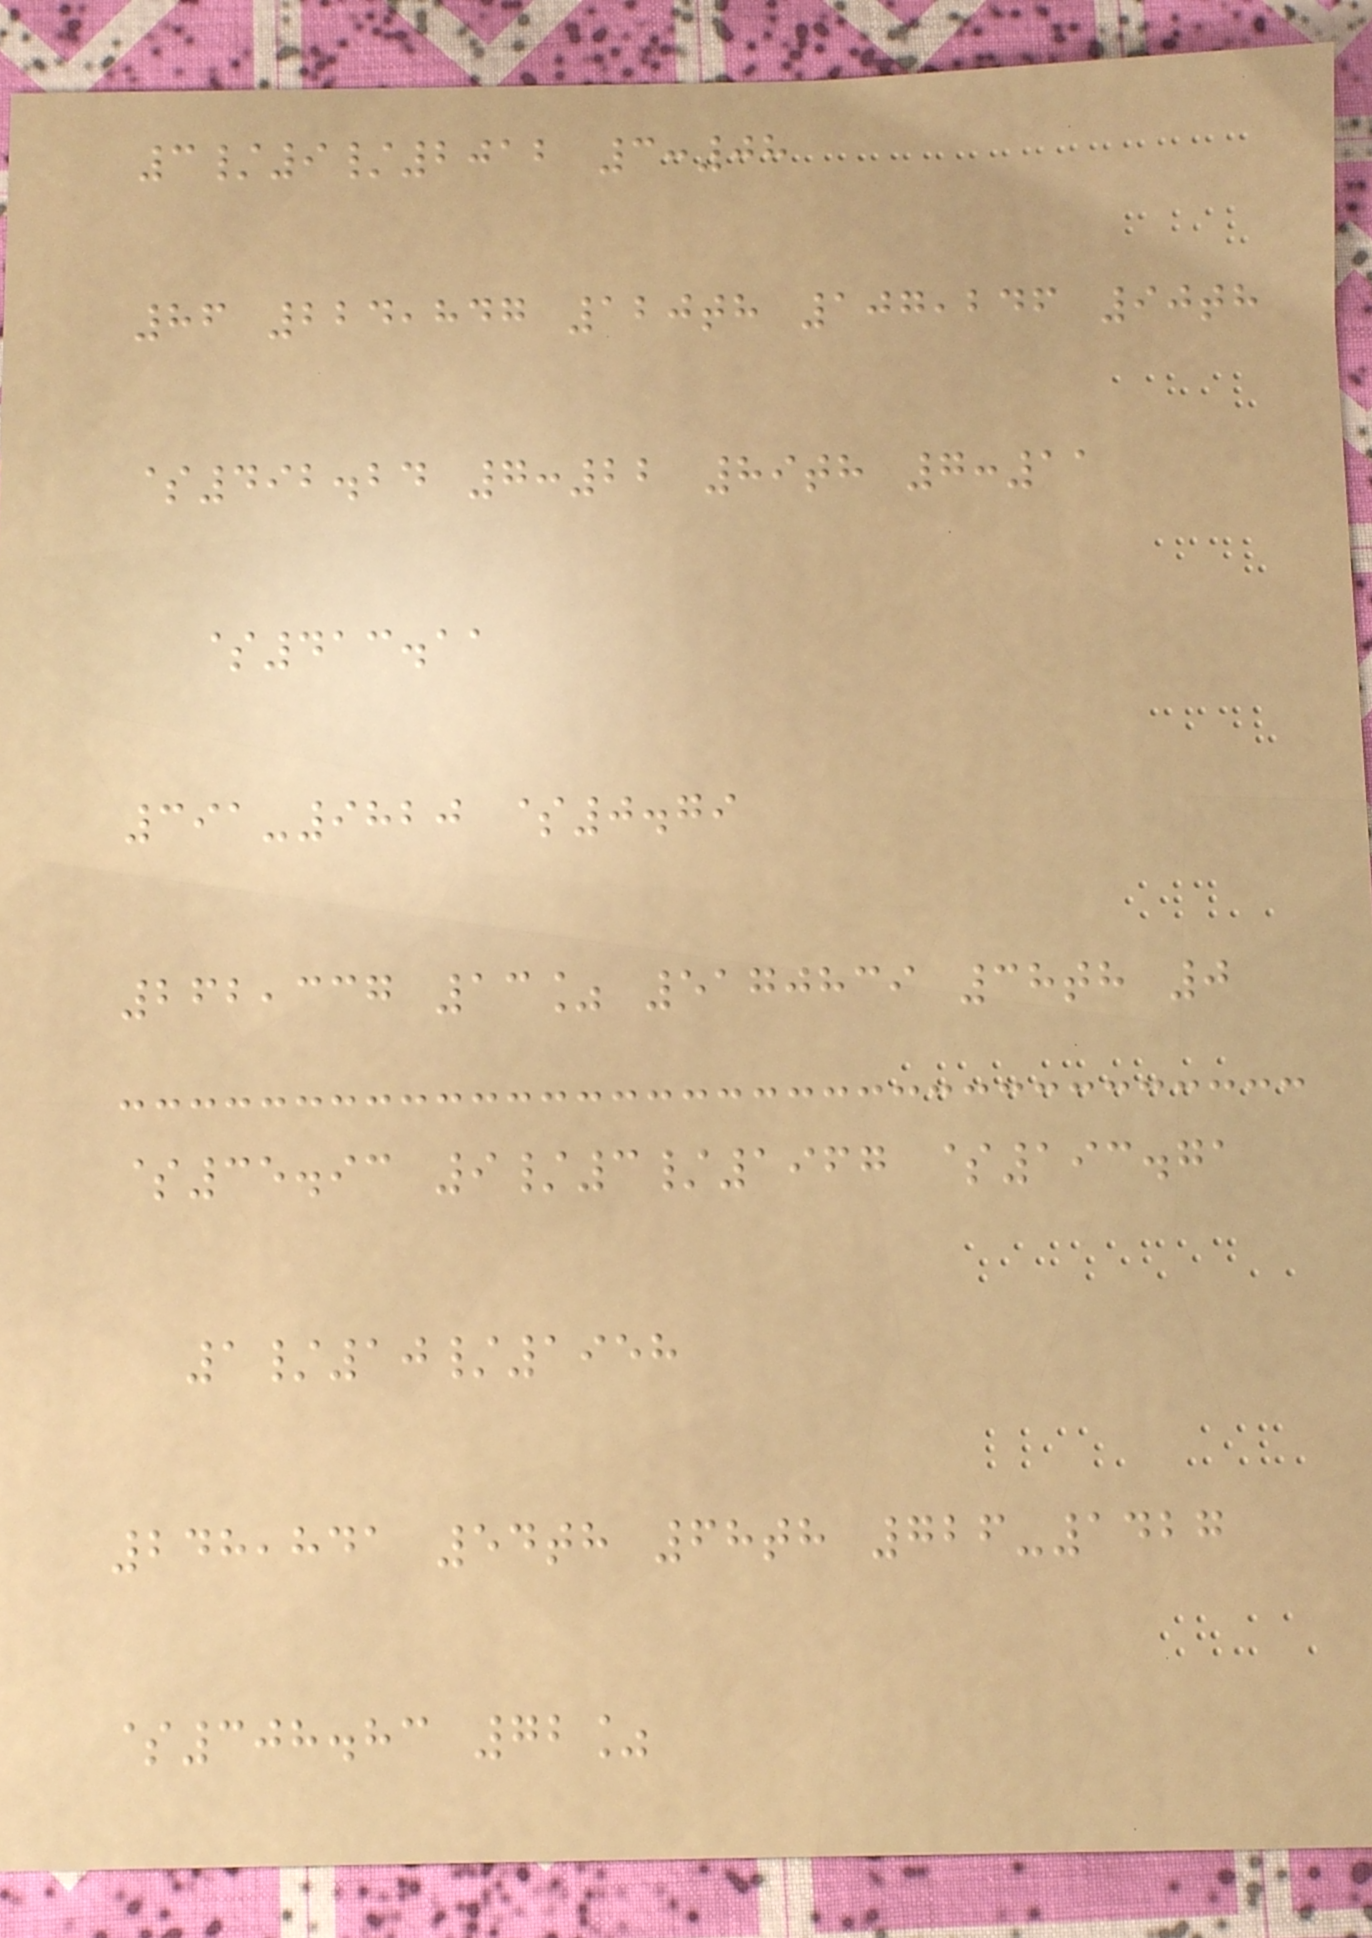3/9/2012 3:08
86 224,847 120th 107,246 90th
$492.24 7:22 89th 7:11
$413.11
391-9820 $0.79
262,337 13% 5170839 38th 0
$35.93 9/3/1967 $193.71
1/10/1958
248,841 54th 68th 726-1427
$308.83 72%
